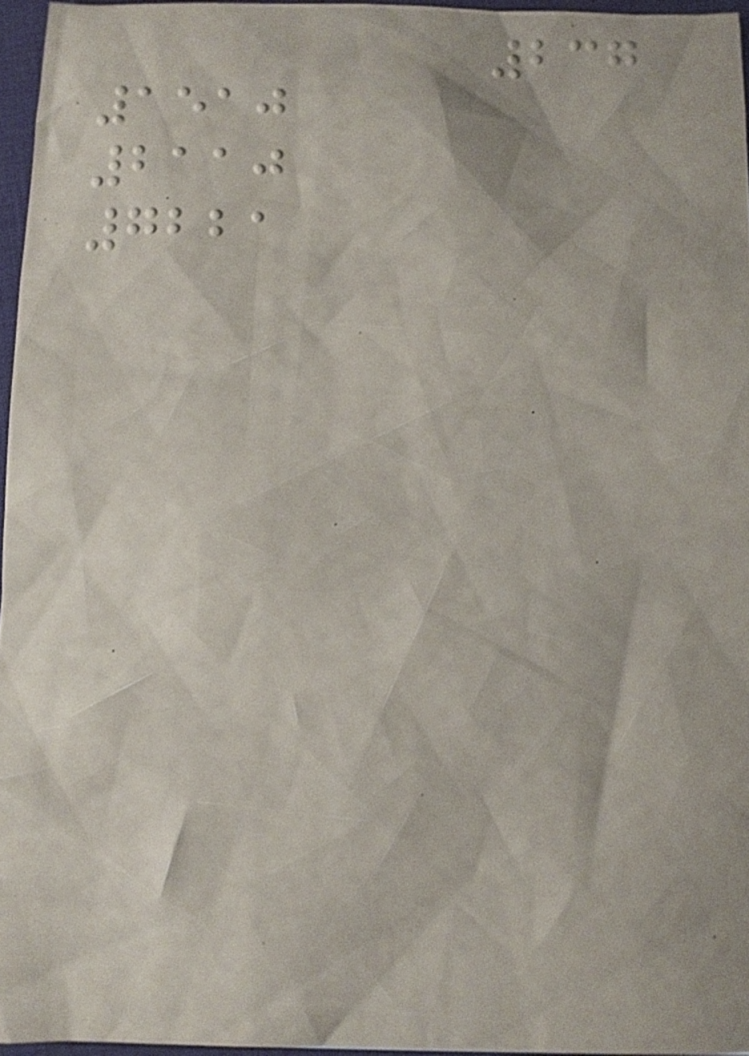237
1510
2110
7221
